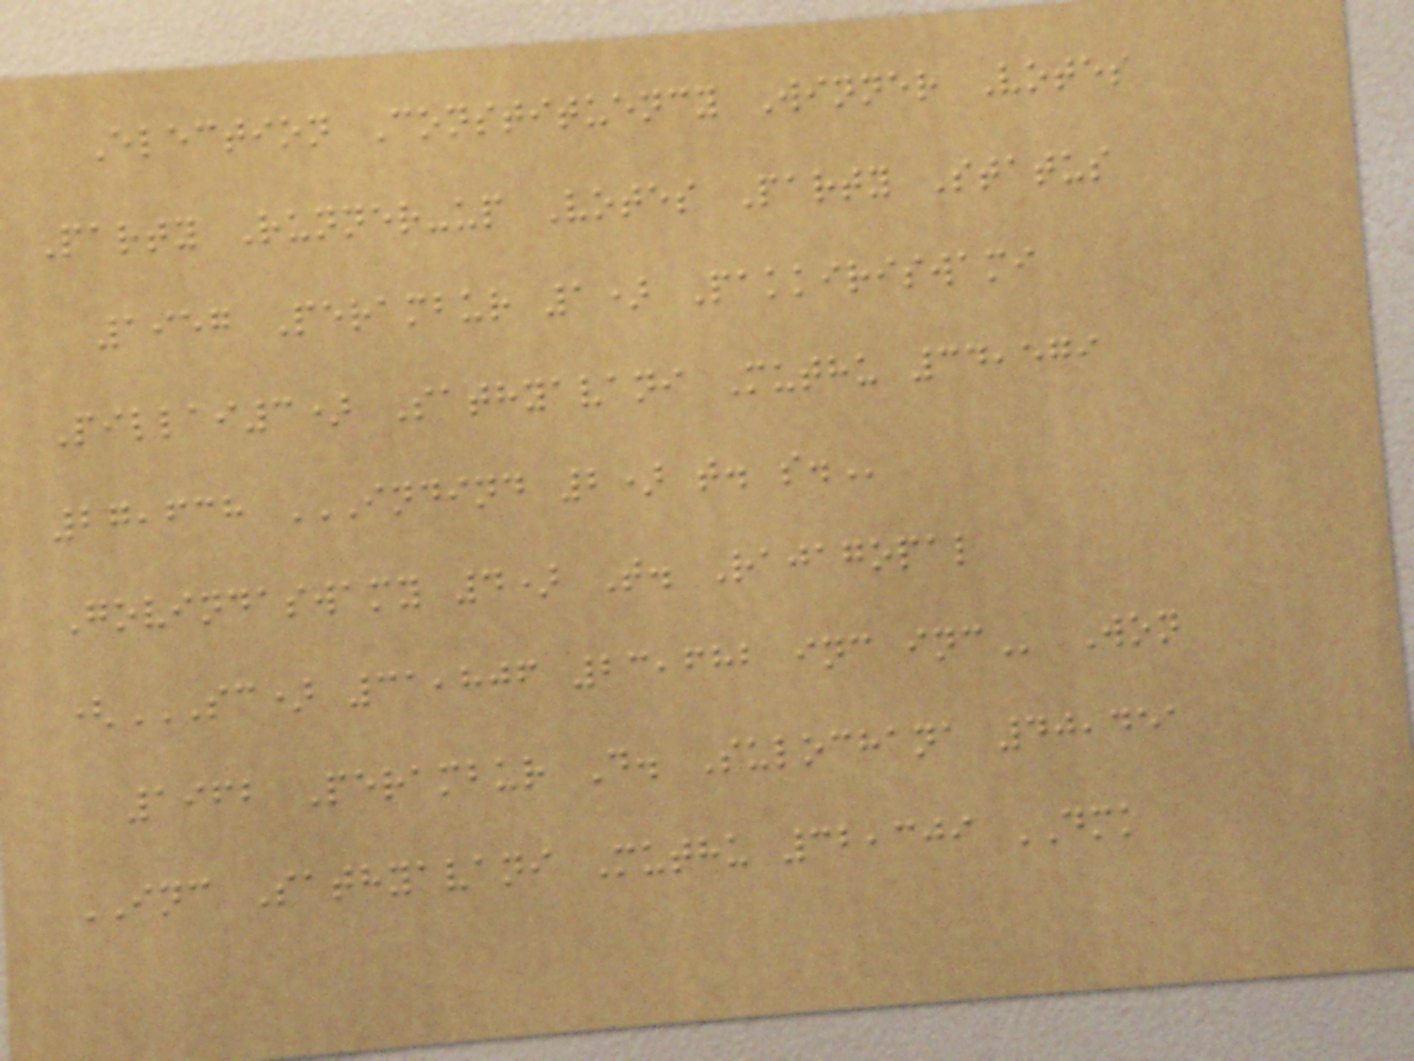Election Constituency Winner Votes
Party Runner-up Votes Party Status
1957 Perambur 1) Pakkiriswami
Pillai3) Sathyavani Muthu 34,579
27,638 INDIND 2) T. S.
Govindaswamy 4) T. Rajagopal
(SC) 31,806 23,682 INC INC Won
1962 Perambur D. Sulochana 40,451
INC Sathyavani Muthu 32,309 DMK
